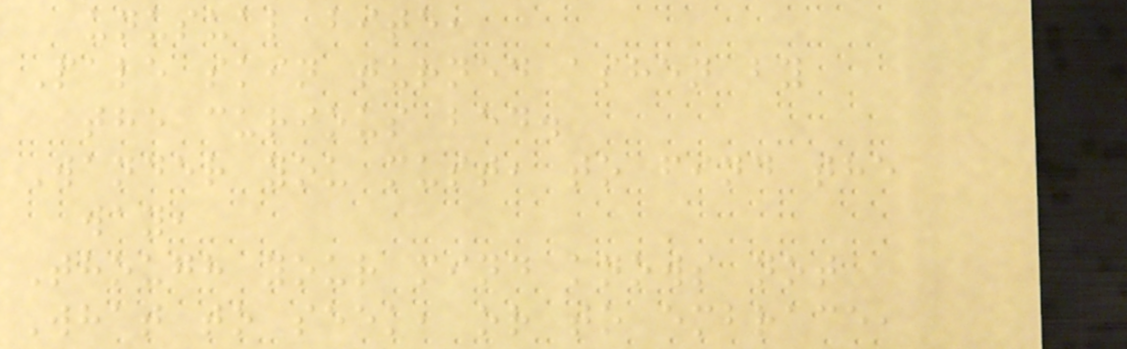unusual bite,
Pale skin turned ashen by
the curious bed.
Wander you must, to find the
way,
Though your mind knows not
What to seek, or to embrace,
